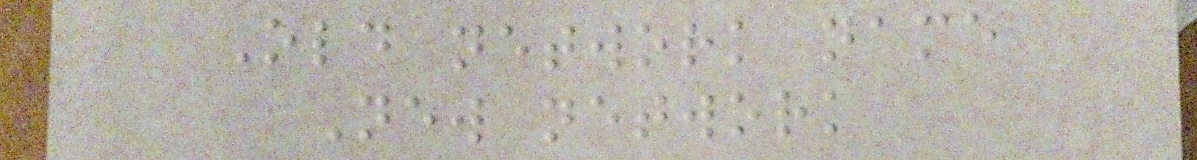Old network name
New network
